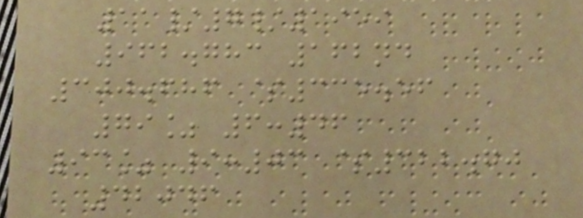11/7/1959
962.783 162nd
300.686 $335.56
79% 6:46
93% 9:03 $322.70
42046
